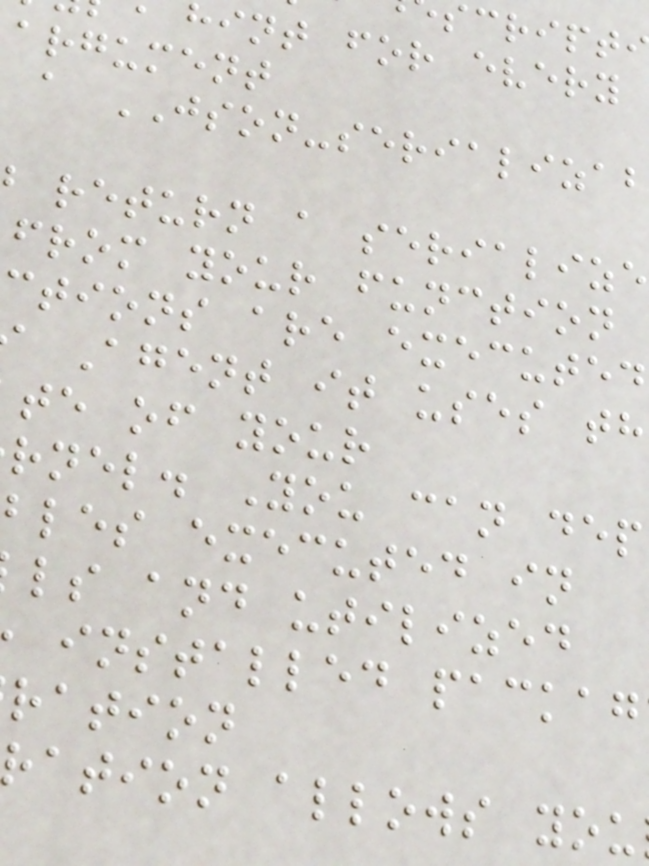hint for every
argument
a JSON-serializab
return a serialize
from your function
ctions are executed
Agent it uses th
te of your
rnel. You can dep
bles executed in
ls and utilized
installed packag
ration
ation allows you
